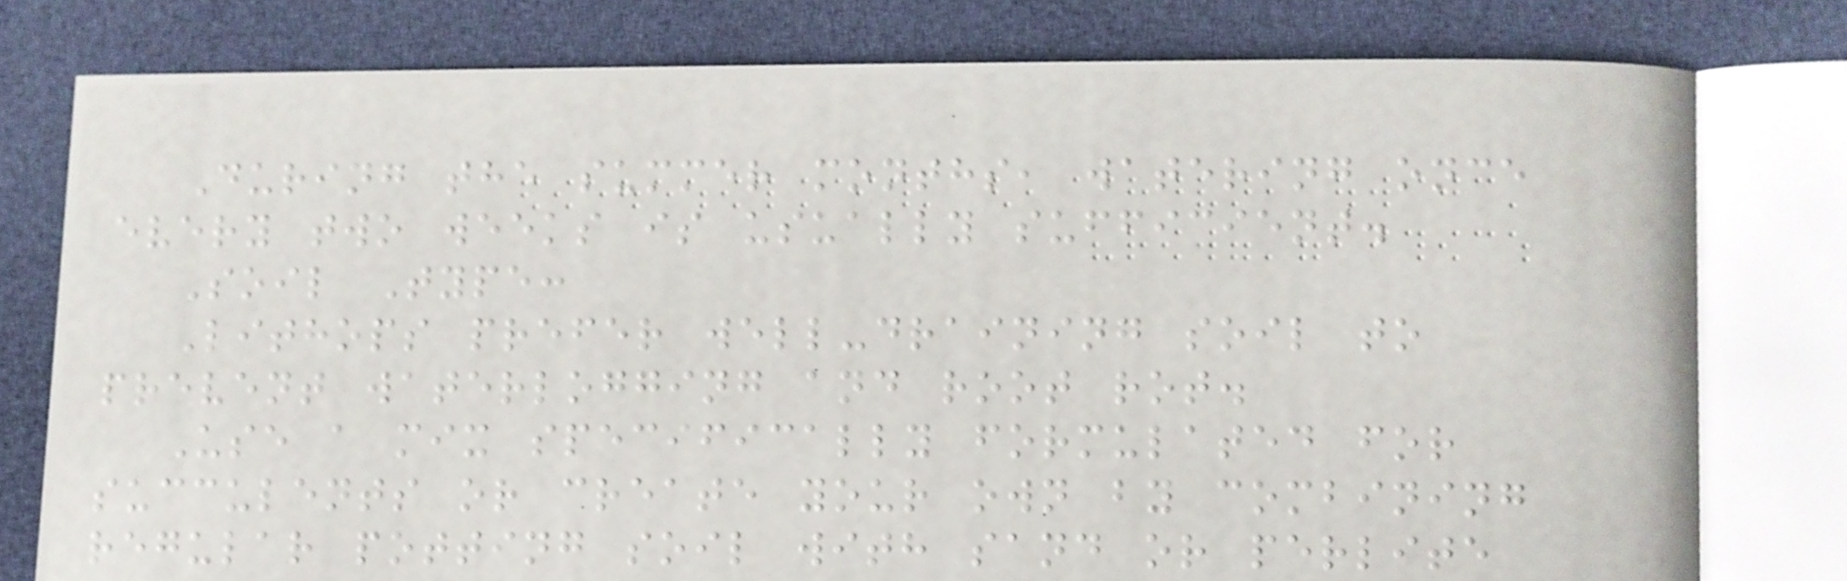During the summer months, watering once
every two weeks is usually sufficient.
Soil Type:
Lithops prefer well-draining soil to
prevent waterlogging and root rot.
Use a mix specifically formulated for
succulents or create your own by combining
regular potting soil with sand or perlite
